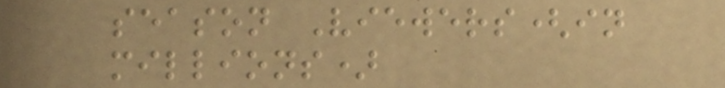season Viewers(in
millions)
